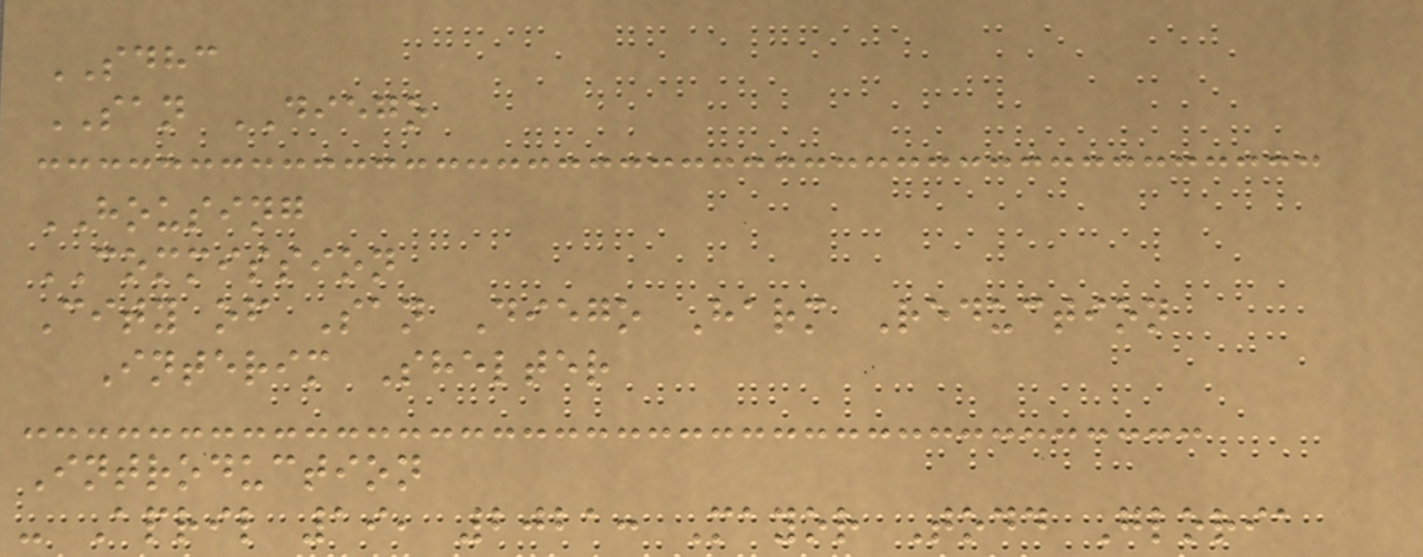SDHC
SAN DIEGO
HOUSING
COMMISSION
City of San Diego Harm Reduction
Interim Shelter
Introduction
- April 19, 2021: Mayor Todd Gloria
